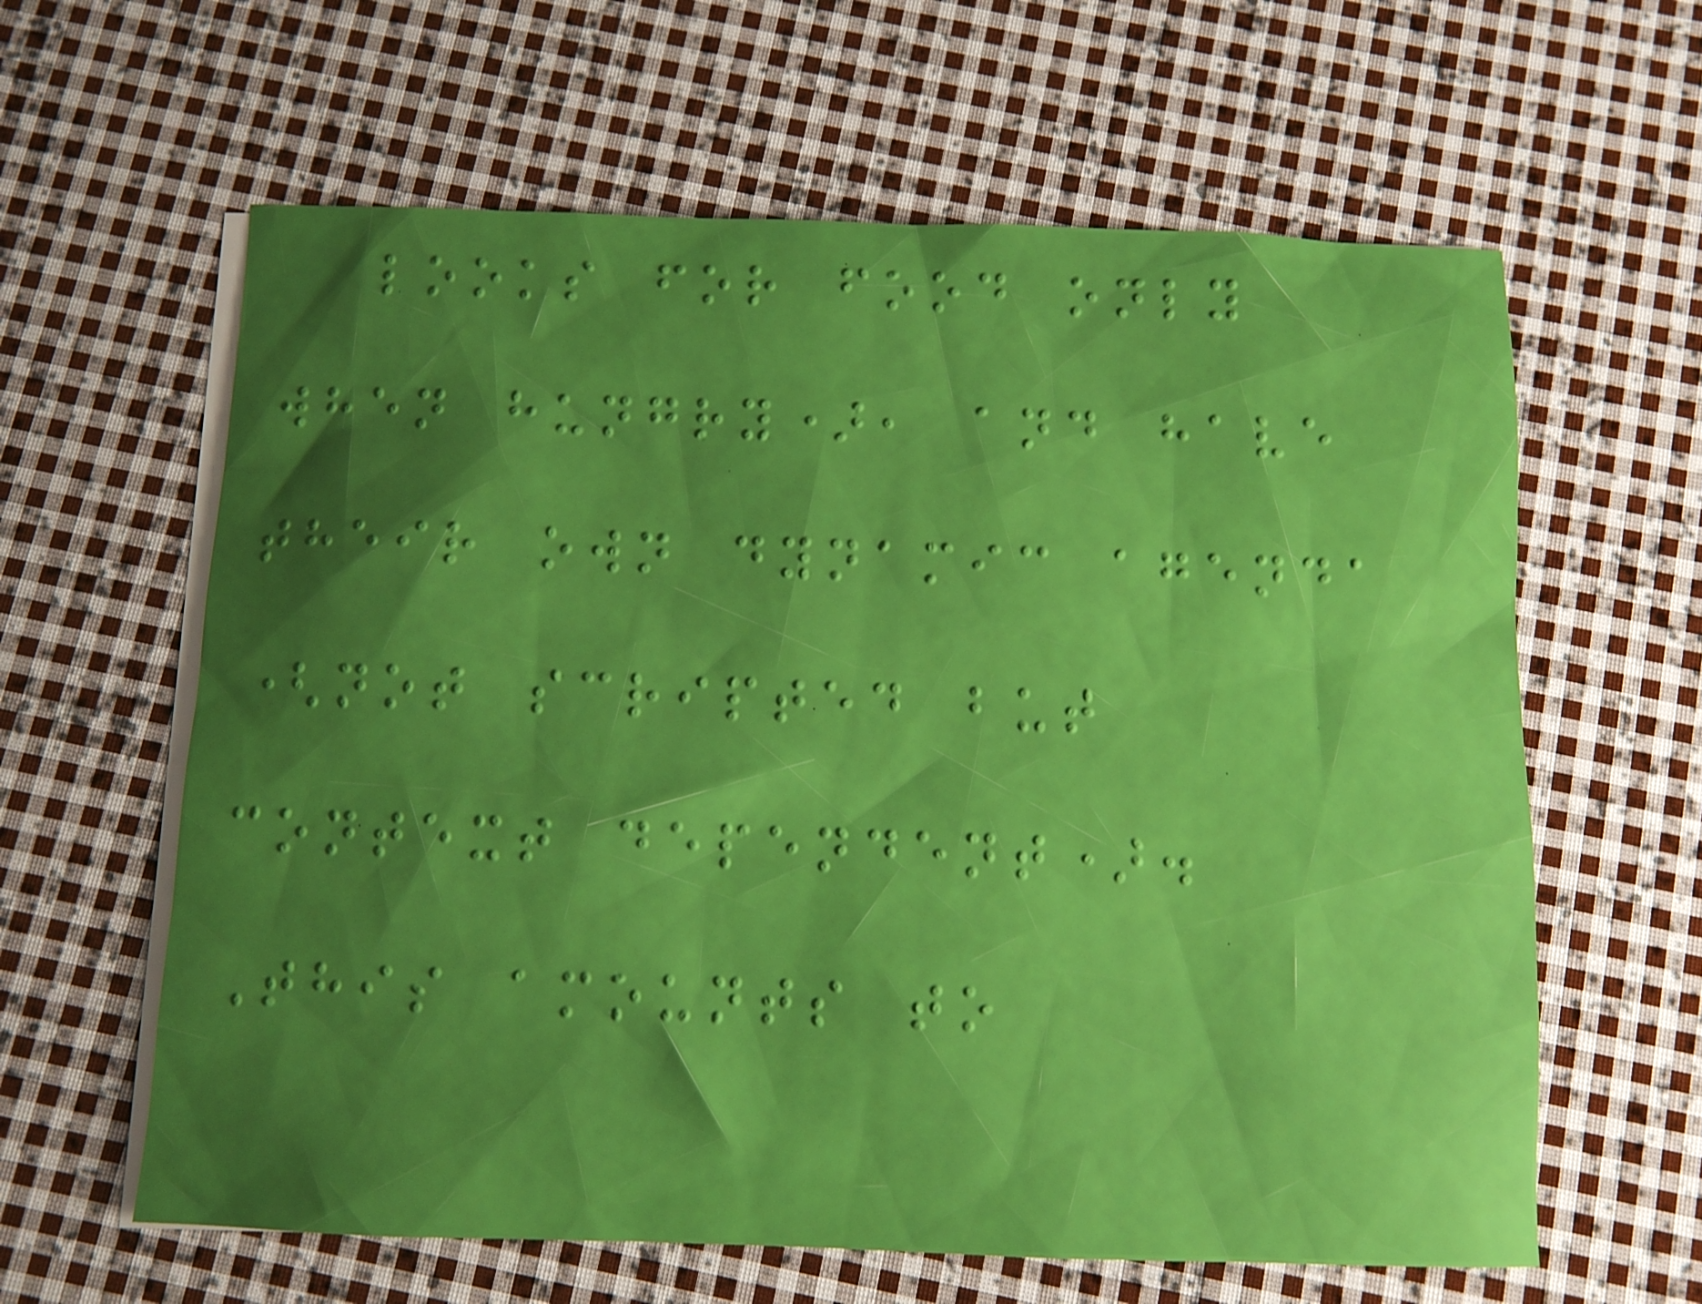looks for food only
when hungry), and have
their own dynamic agenda
(not scripted but
context dependent).
This amounts to
